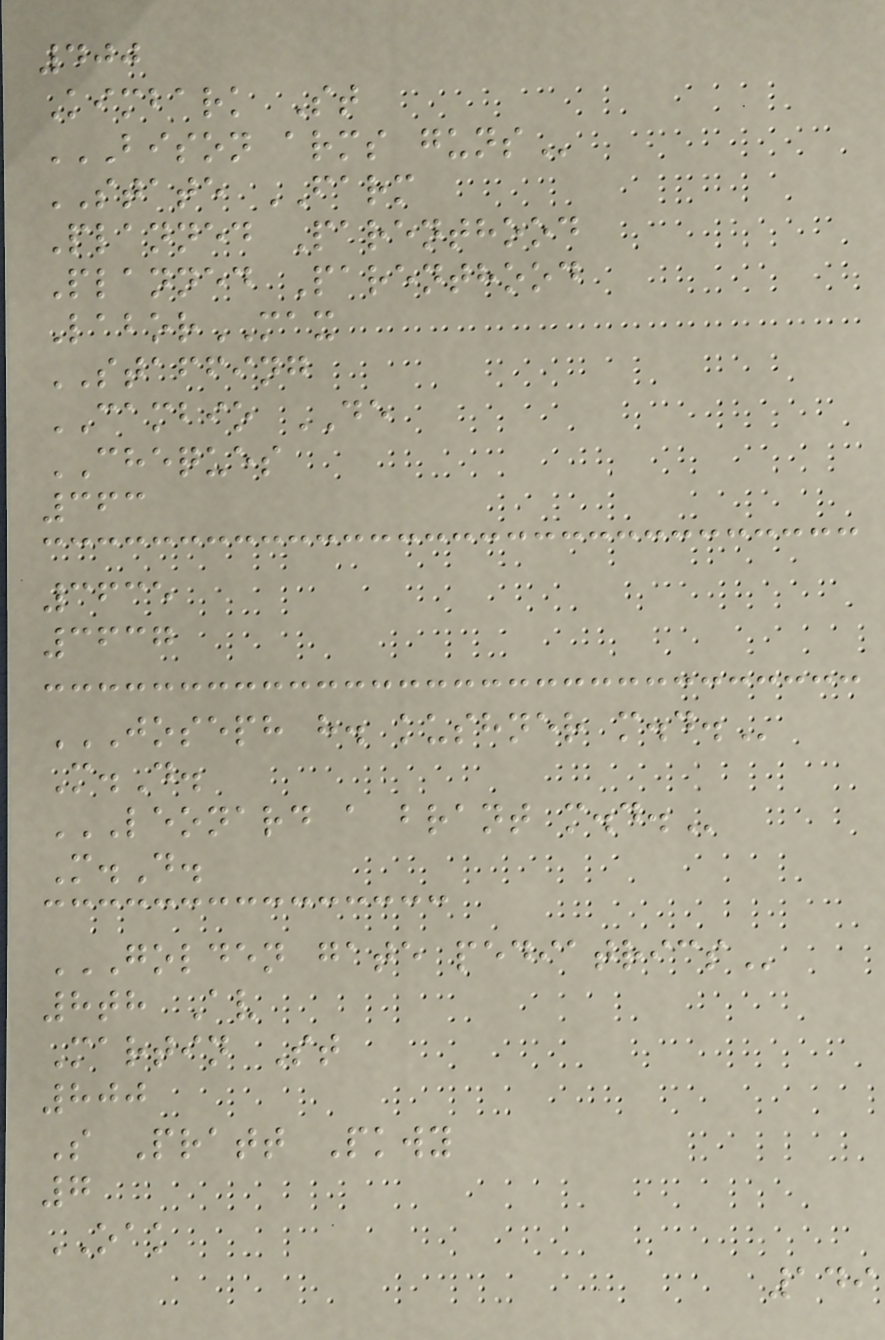400
Kimbark St
BISON ARMS GUNS
STATE FARM
Planned Parenthood
Planned Parenthood
LaborMAX
STAFFING
CAMBIO DE
CHEQUES
363
3635
3637
JOSEPH H. KUSHNER M.D.
M.D.
LEONARD A BRANT M.D.
M.D.
GOLDEN GATE PEDIATRICS
8th Av
Martin St
800
S Pratt Pkwy
7
OAK
149
